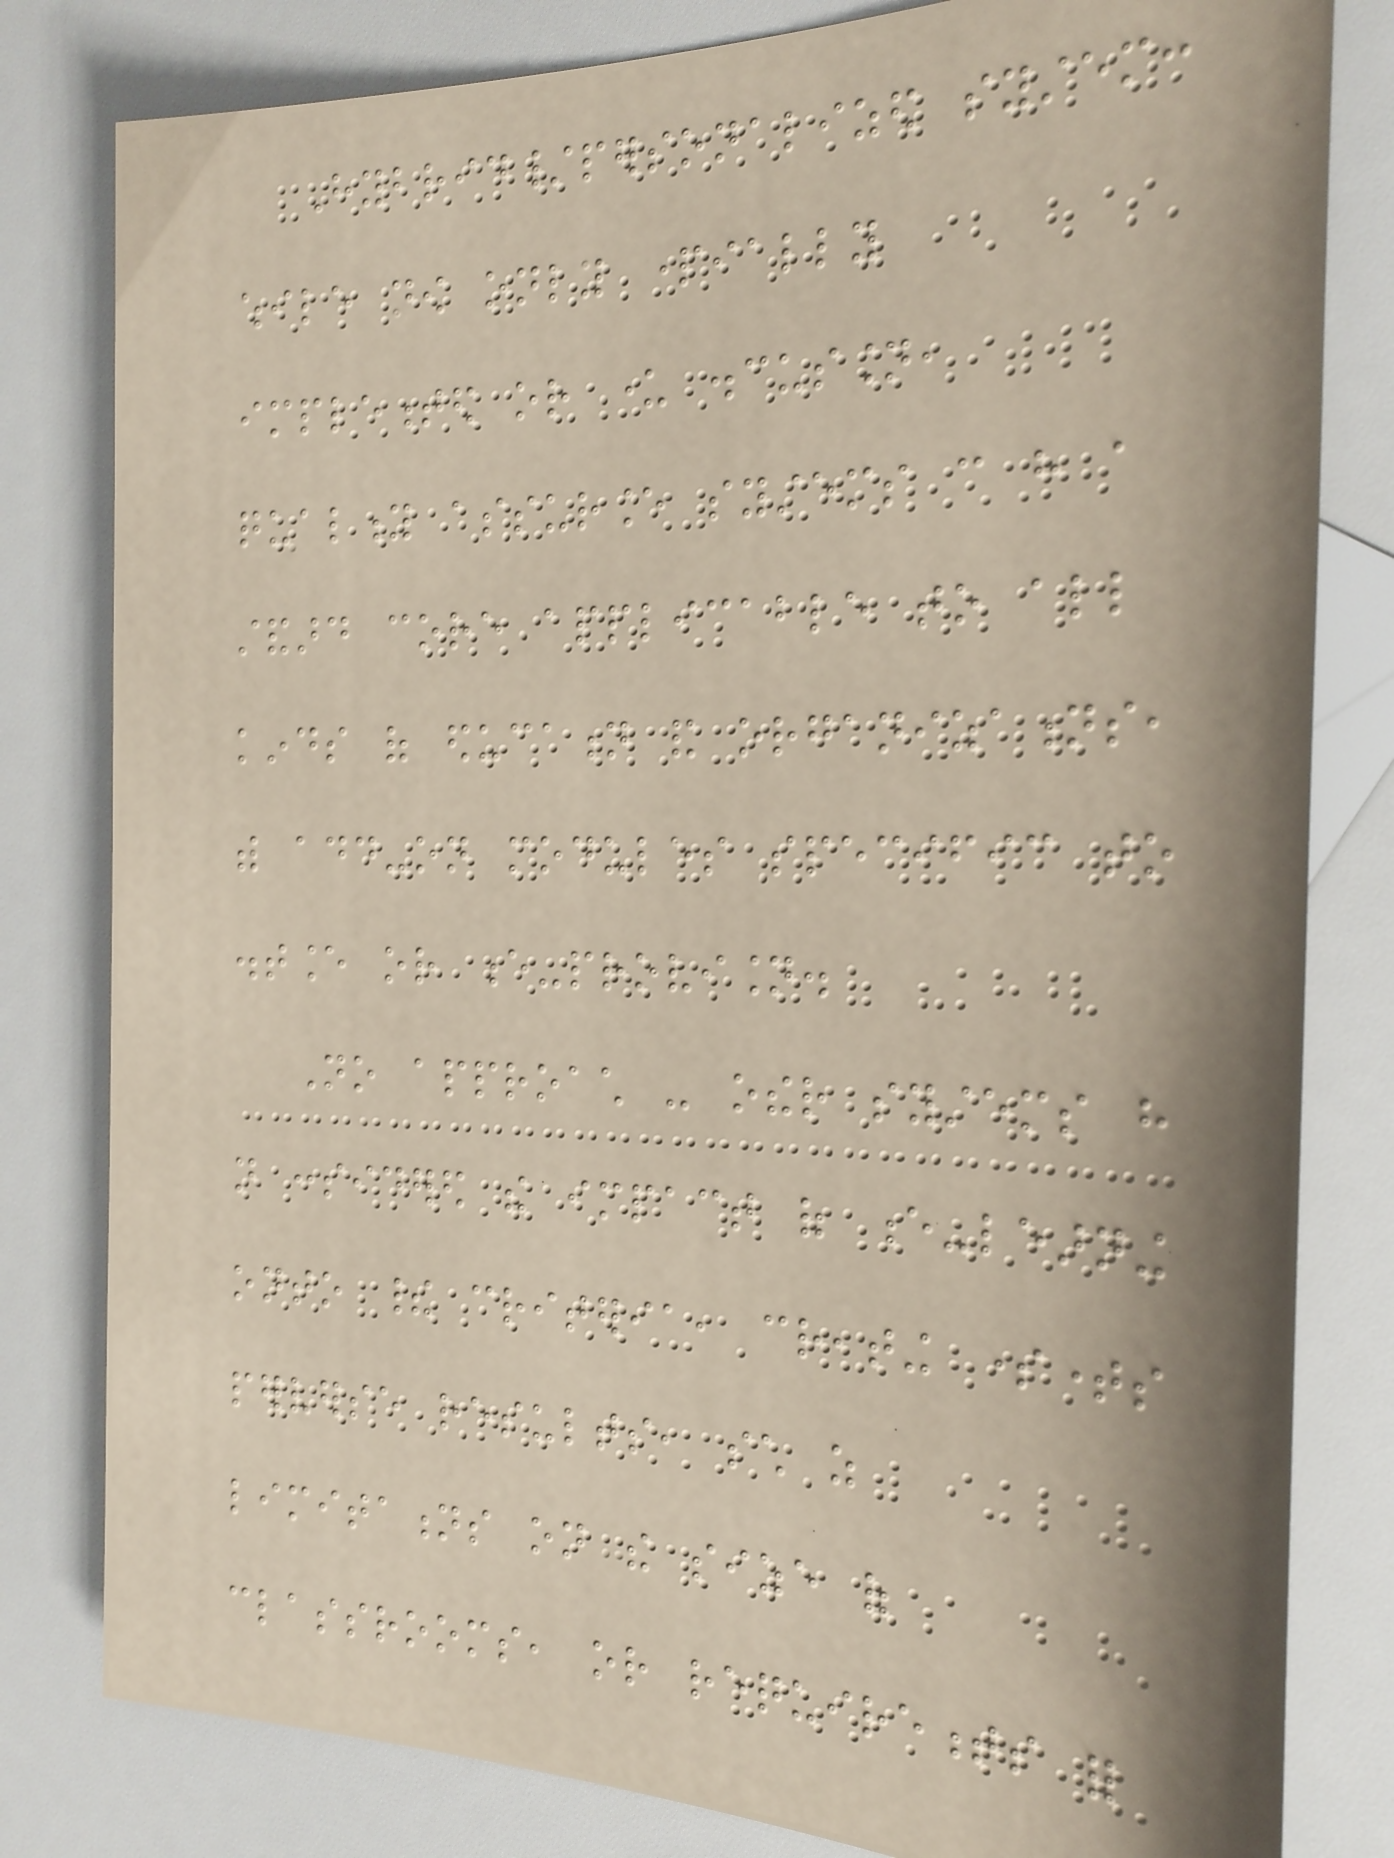Hybrid/personalized system:
while now only partially
implemented or under discussion,
quality assurance systems can have a
standard core applicable to all
kinds of education and organizations,
with add-on modules specific to
distance or e-provision.
No approach - other systems have
not considered the impact of e-learning
onto their criteria, creating sometimes
perverse results, such as
limitations on the size of
classrooms, or requirements for
